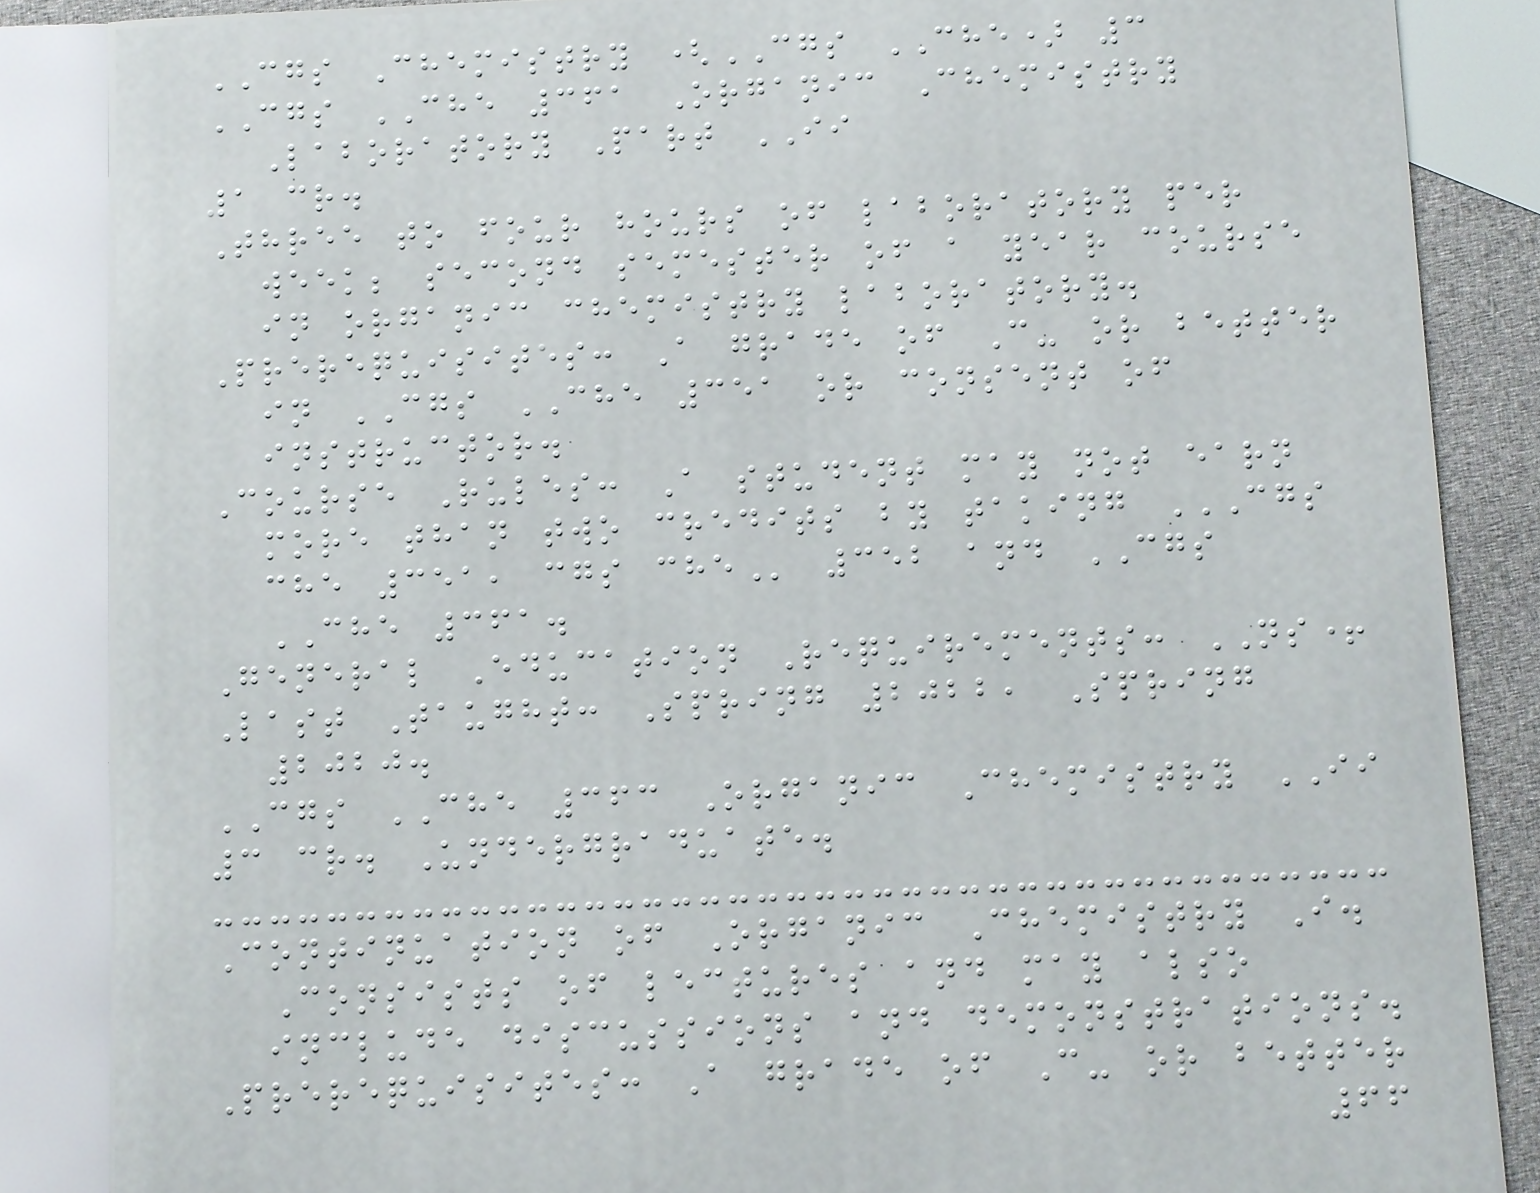CGS Chemistry (CGS CHE) 3
CGS CHE 361 Organic Chemistry
Laboratory Part II
1 cr.
Three to four hours of laboratory per
week; second semester of a year course
in organic chemistry laboratory.
Prerequisites: A grade of C- or better
in CGS CHE 351 or consent of
instructor.
Course Rules: A student may not earn
more than two credits by taking CGS
CHE 351, CGS CHE 352 and CGS
CHE 361.
General Education Requirements: NS+
Last Taught: Spring 2022, Spring
2020.
CGS CHE 363 Organic Chemistry II
3 cr. Undergraduate.
Continuation of Organic Chemistry I.
Consists of lectures and may also
include discussions and demonstrations.
Prerequisites: A grade of C- or better
66
